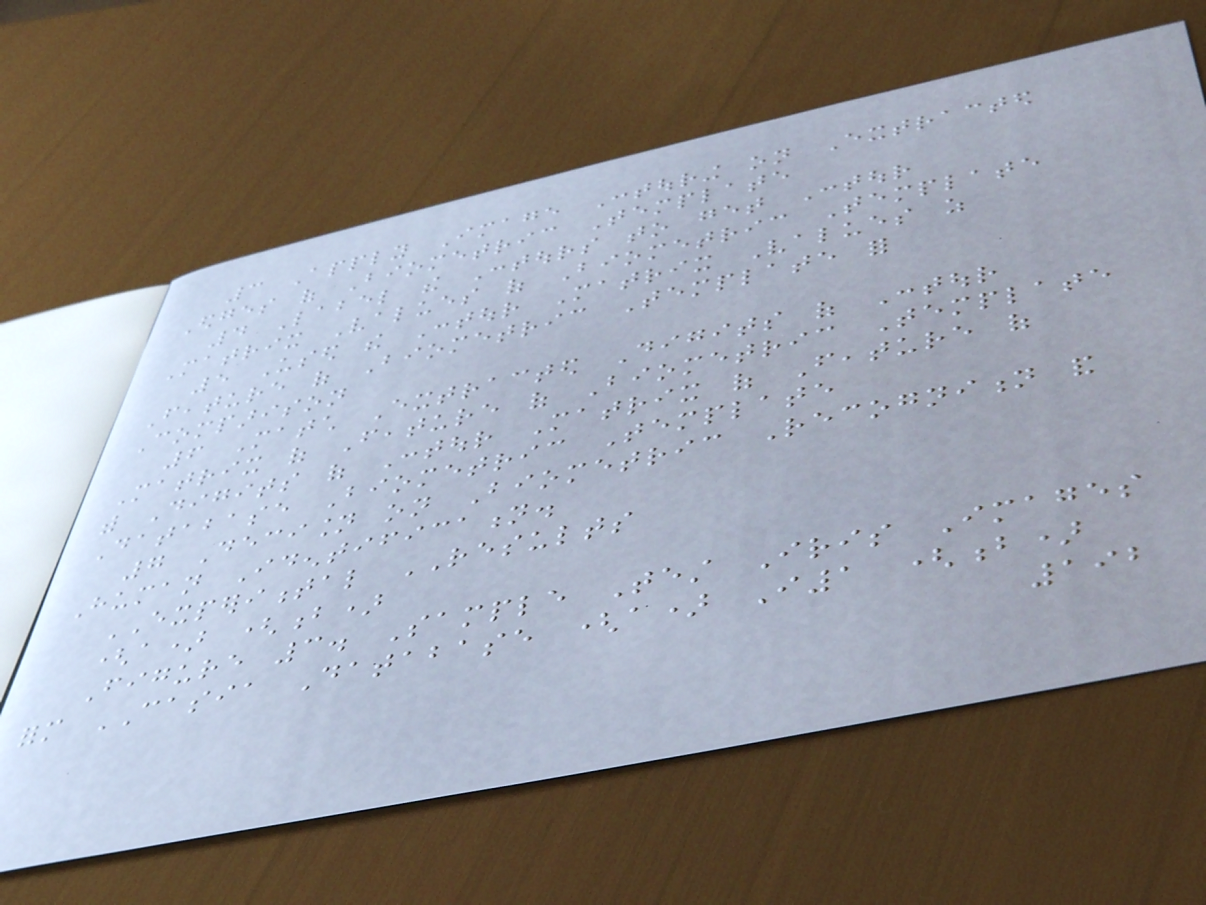3 Apply Image Contouring on Extracted
Edges of Biometric Template
4 Label the Contours to get Contour
Matrix Values of Biometric Template
5 Used the Contour Matrix Values as
Feature of Biometric Template for
Comparison
6 Match Extracted Digits of Contour
Matrix of Feature of Biometric Template
with Digits of Contour Matrix of Feature of
Database Biometric Template
7 Decision on Biometric Recognition and
Human Identification.
EXPERIMENTAL RESULTS
(a) (b)
Figure 3. Sample Test Iris Images
form CASIA Database (a) I1 (b)
192
